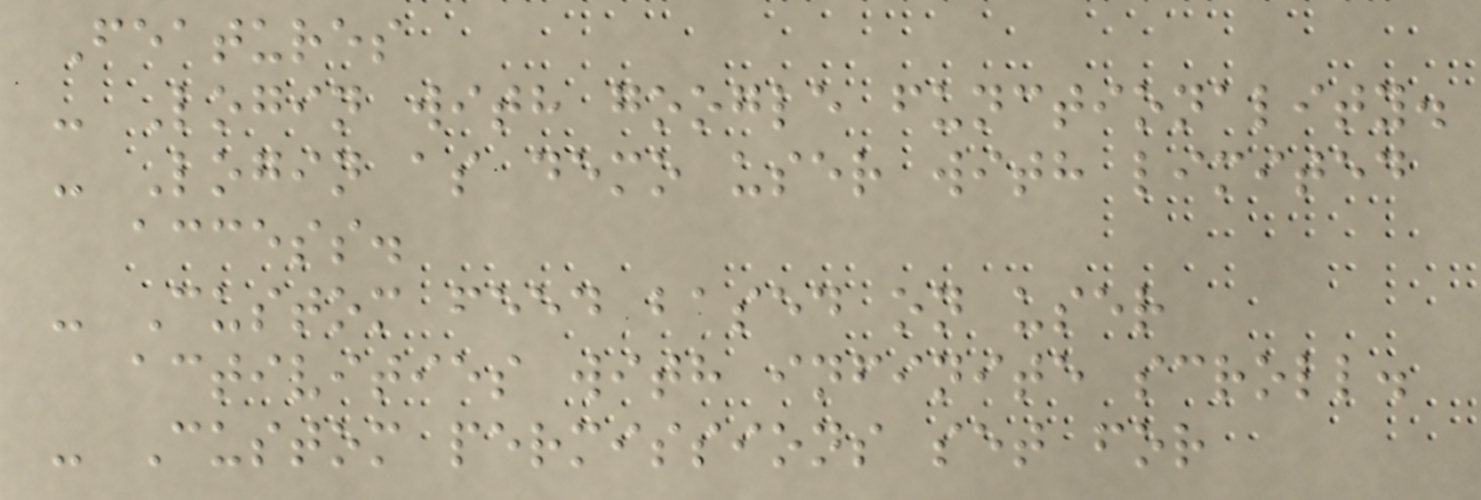Features
- Login with google functionality.
- Login as demo user with limited
access.
- Custom feed based on user
activities with infinite scroll.
- Custom permissions set for
